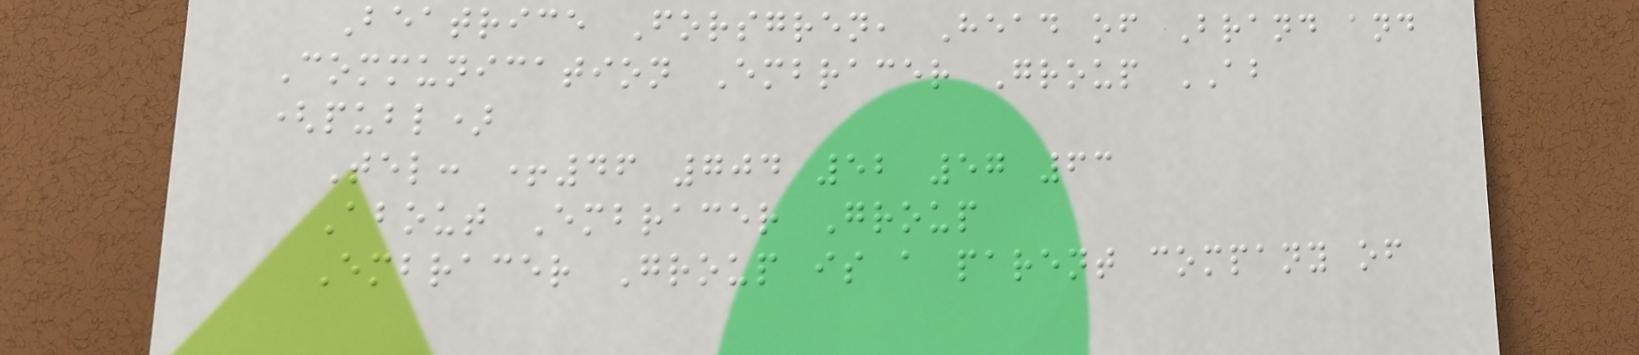Beatrice Forsgren, Head of Brand and
Communication Embracer Group AB
(publ)
Tel: +46 704 52 57 63
About Embracer Group
Embracer Group is a parent company of
